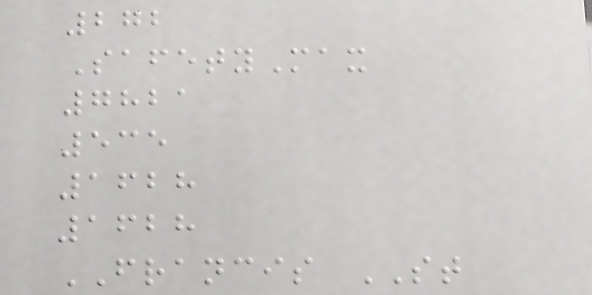272
SafetyMax
7821
535
1628
1628
FRANCIS ST
